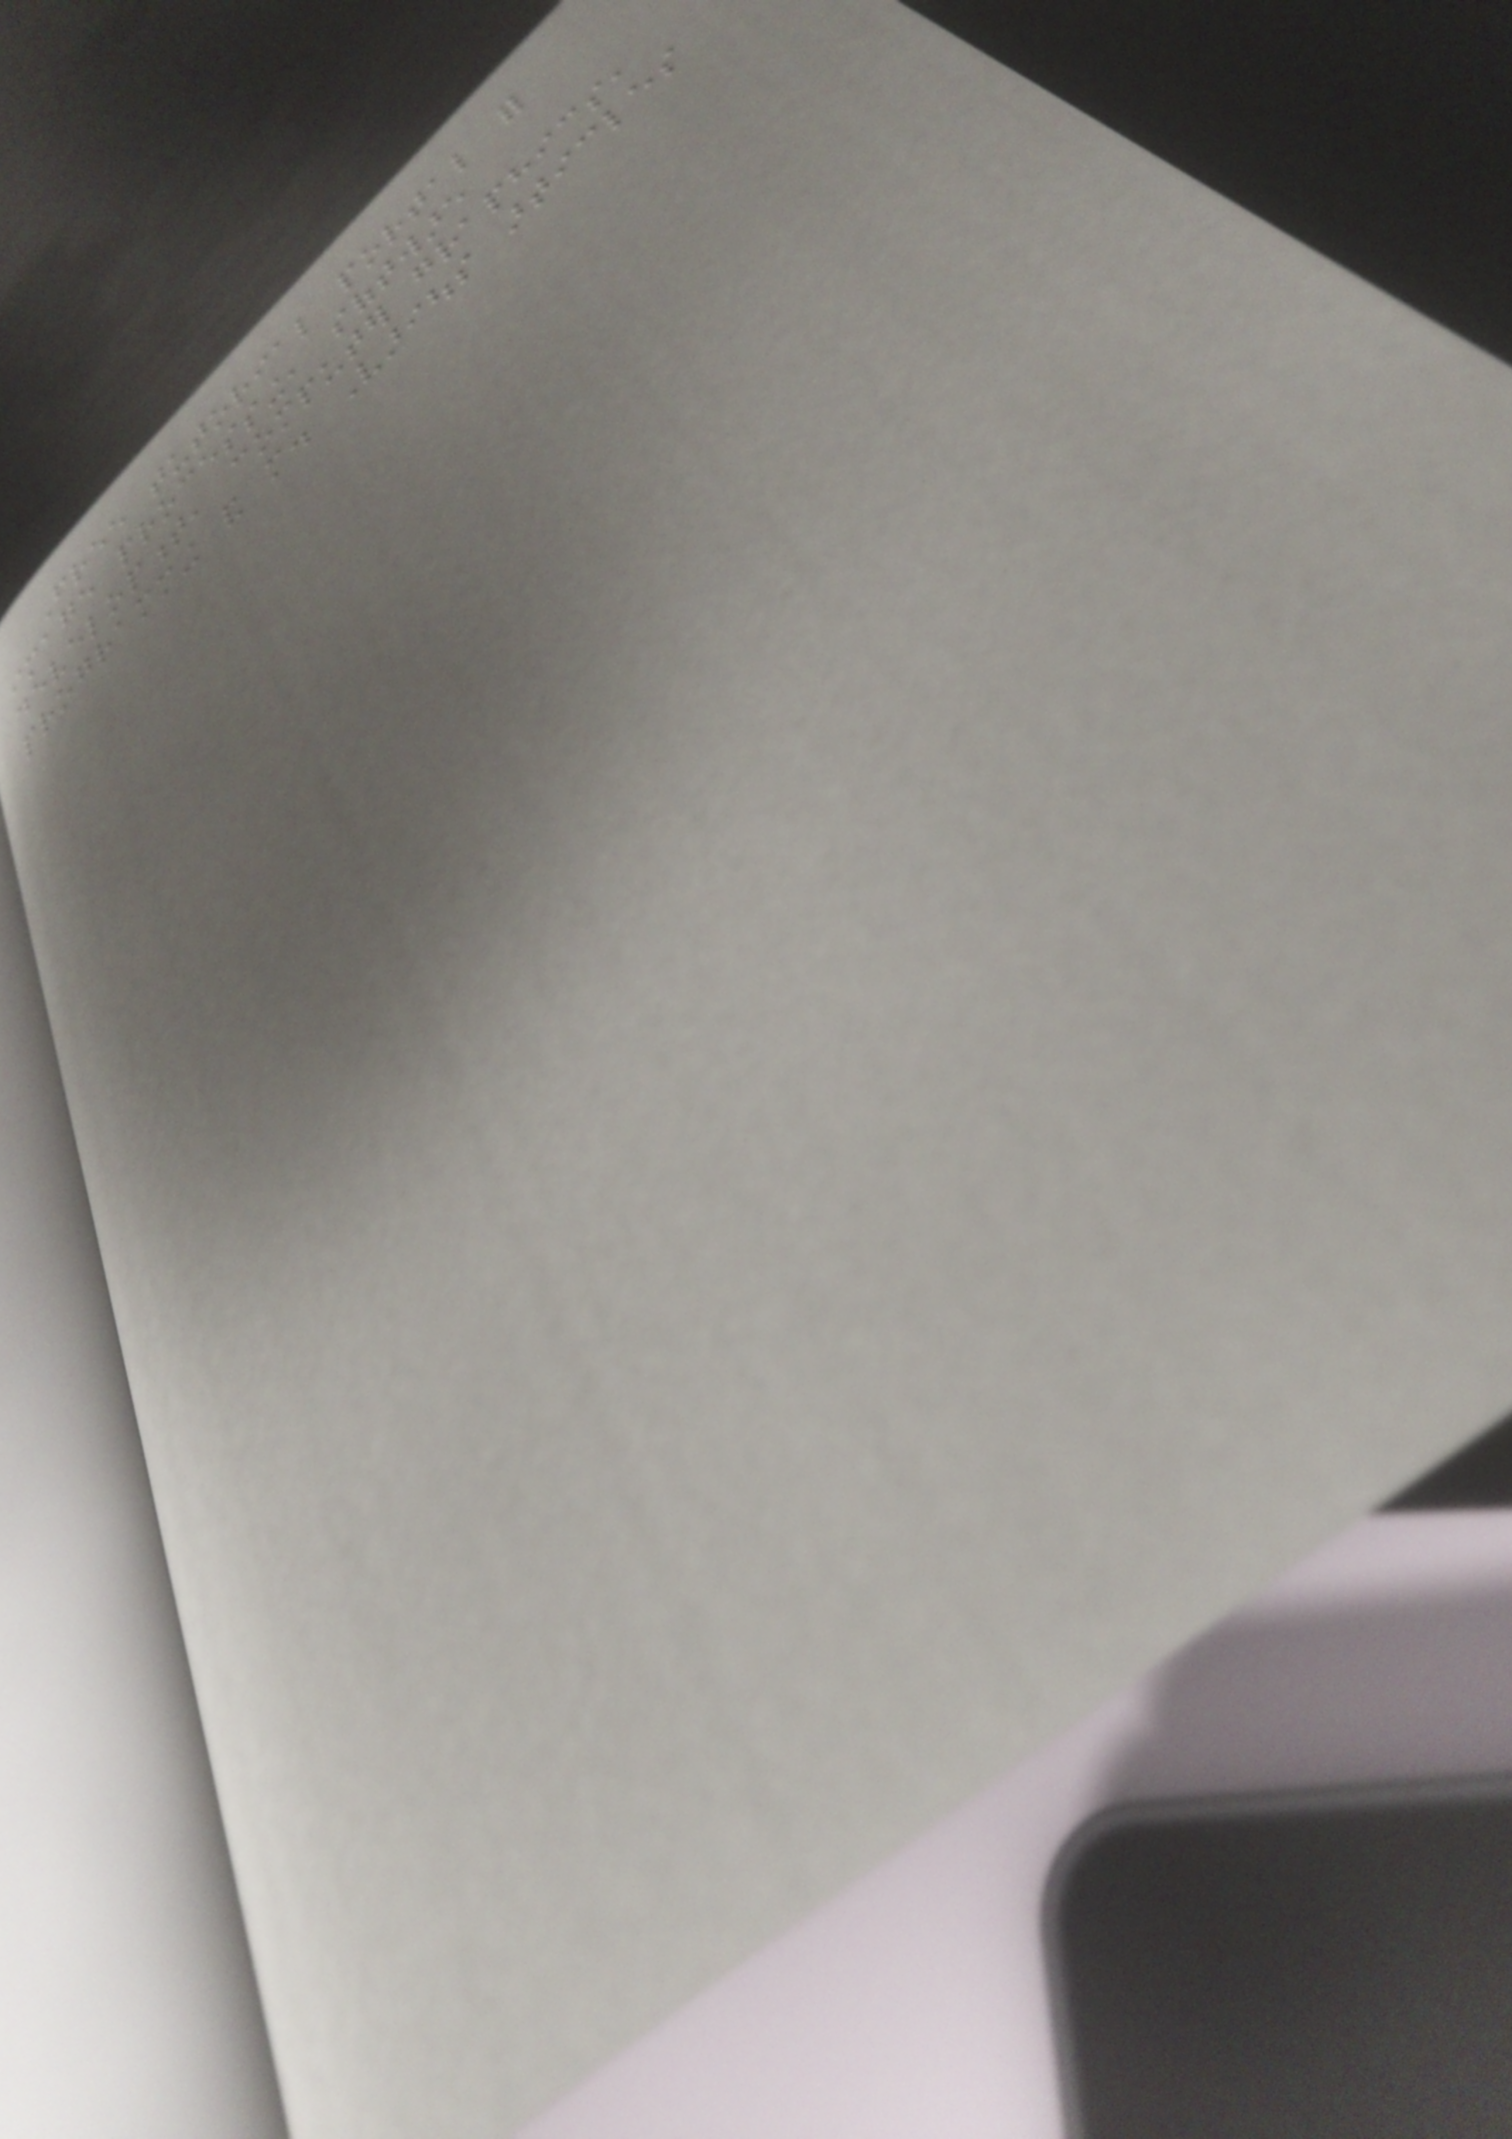Free tutorial portal for
image processing, software
development, computer graphics,
programming and more. Various articles
